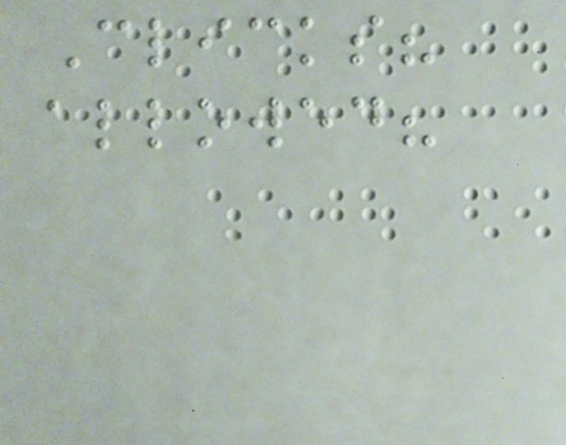Clicks?
allowed?
